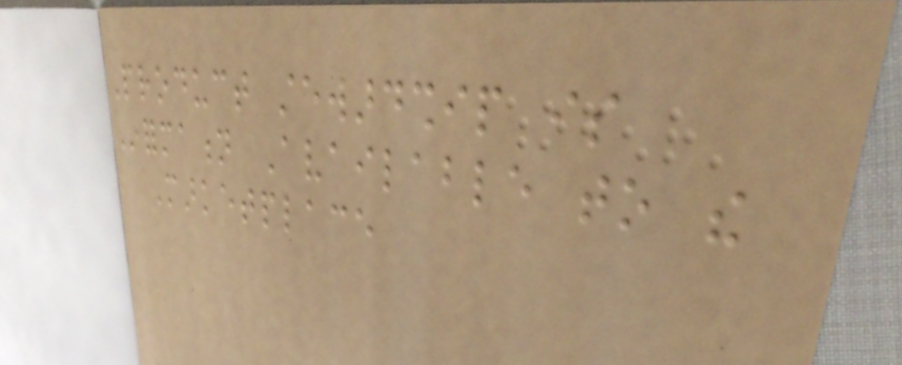Product stewardship is
Information Available to the
Marketplace
